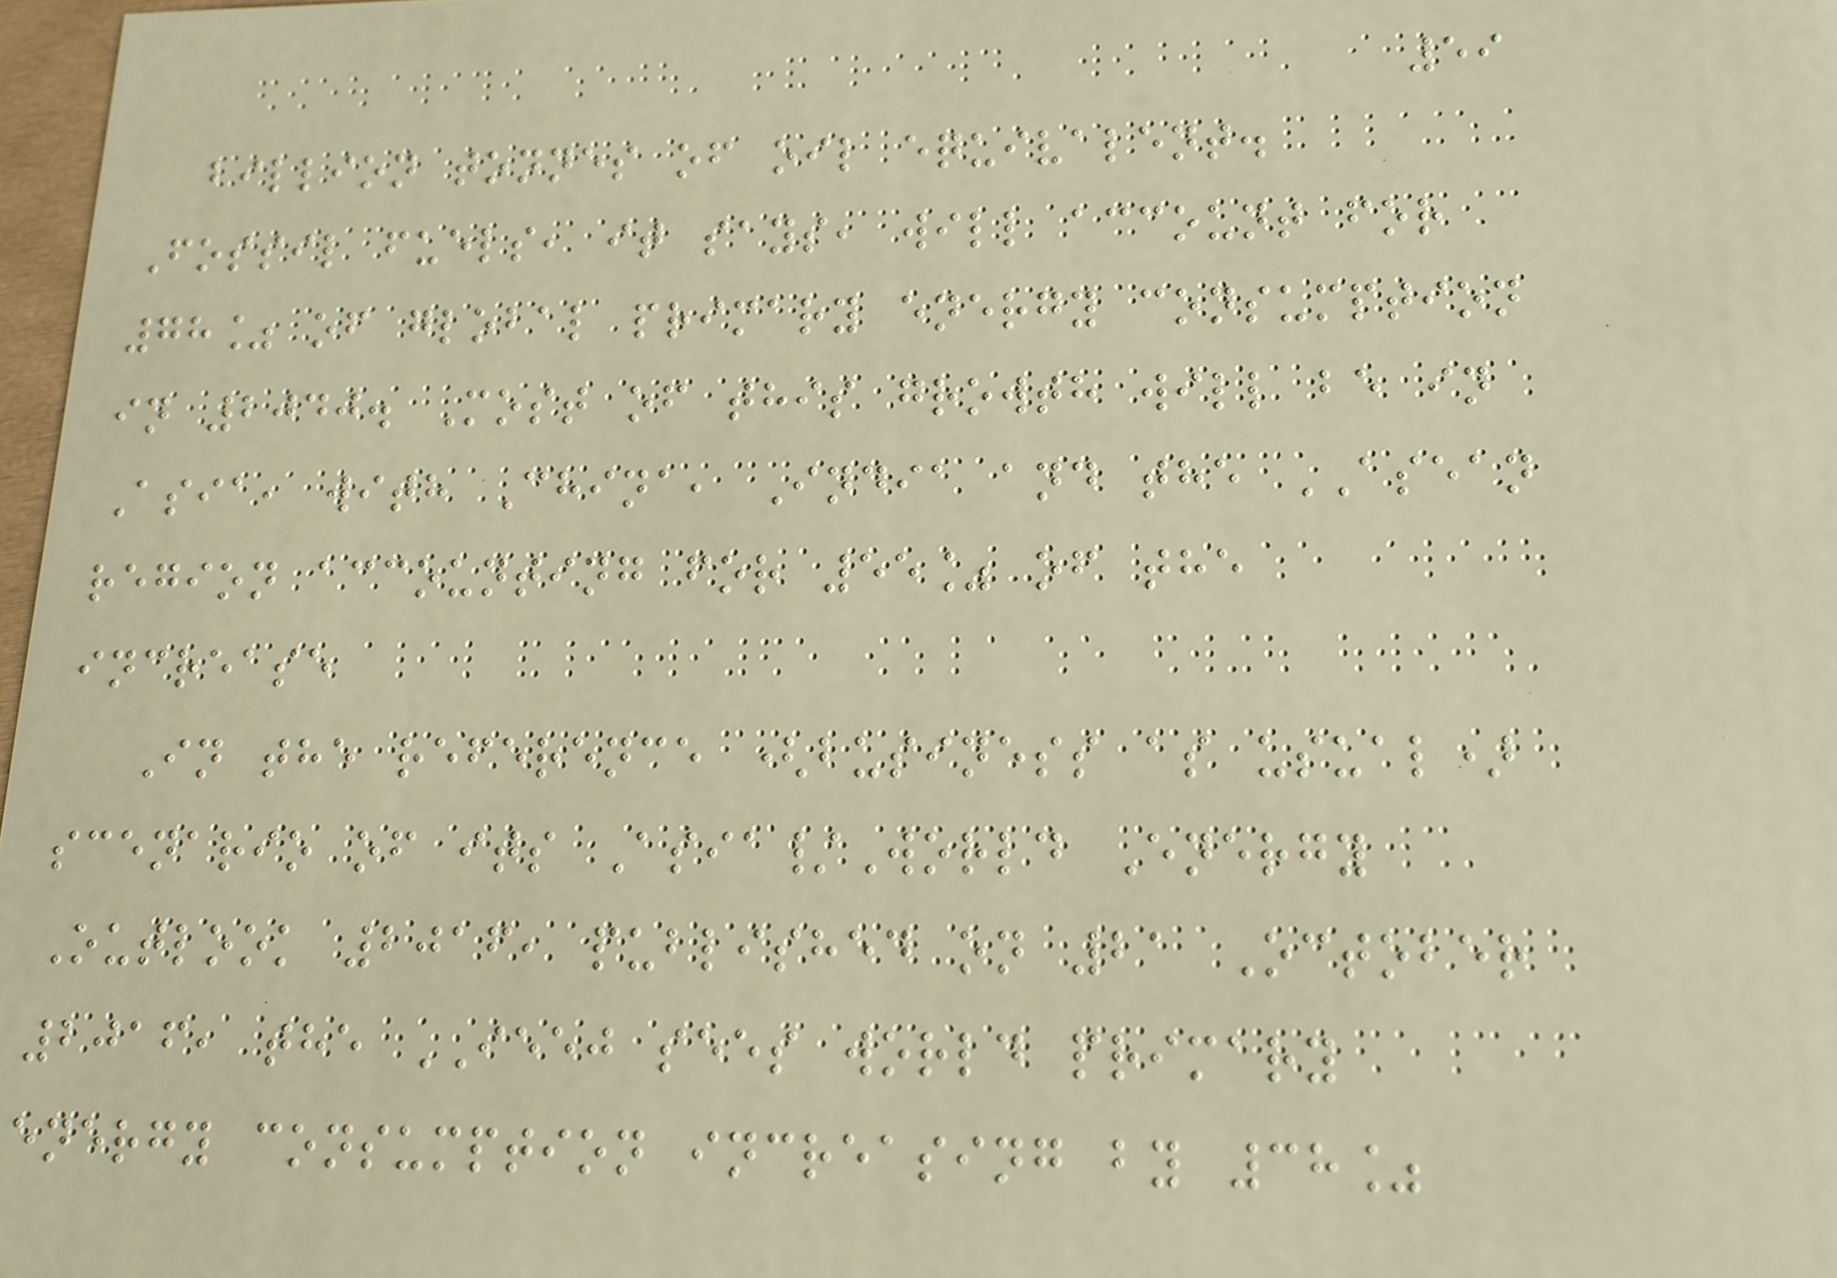59
billion tonnes of oil equivalent.
Fossil fuels, it says, will account for
78% of global primary energy consumption
in 2040. Most of this growth will be in
Asia, with China, India and the ASEAN
region accounting for 55% of the
increase
In the reference (business as usual)
scenario of its Asia/World Energy
Outlook 2016, published on 21 October
2016, the IEEJ sees world primary
energy consumption increasing by 38%
